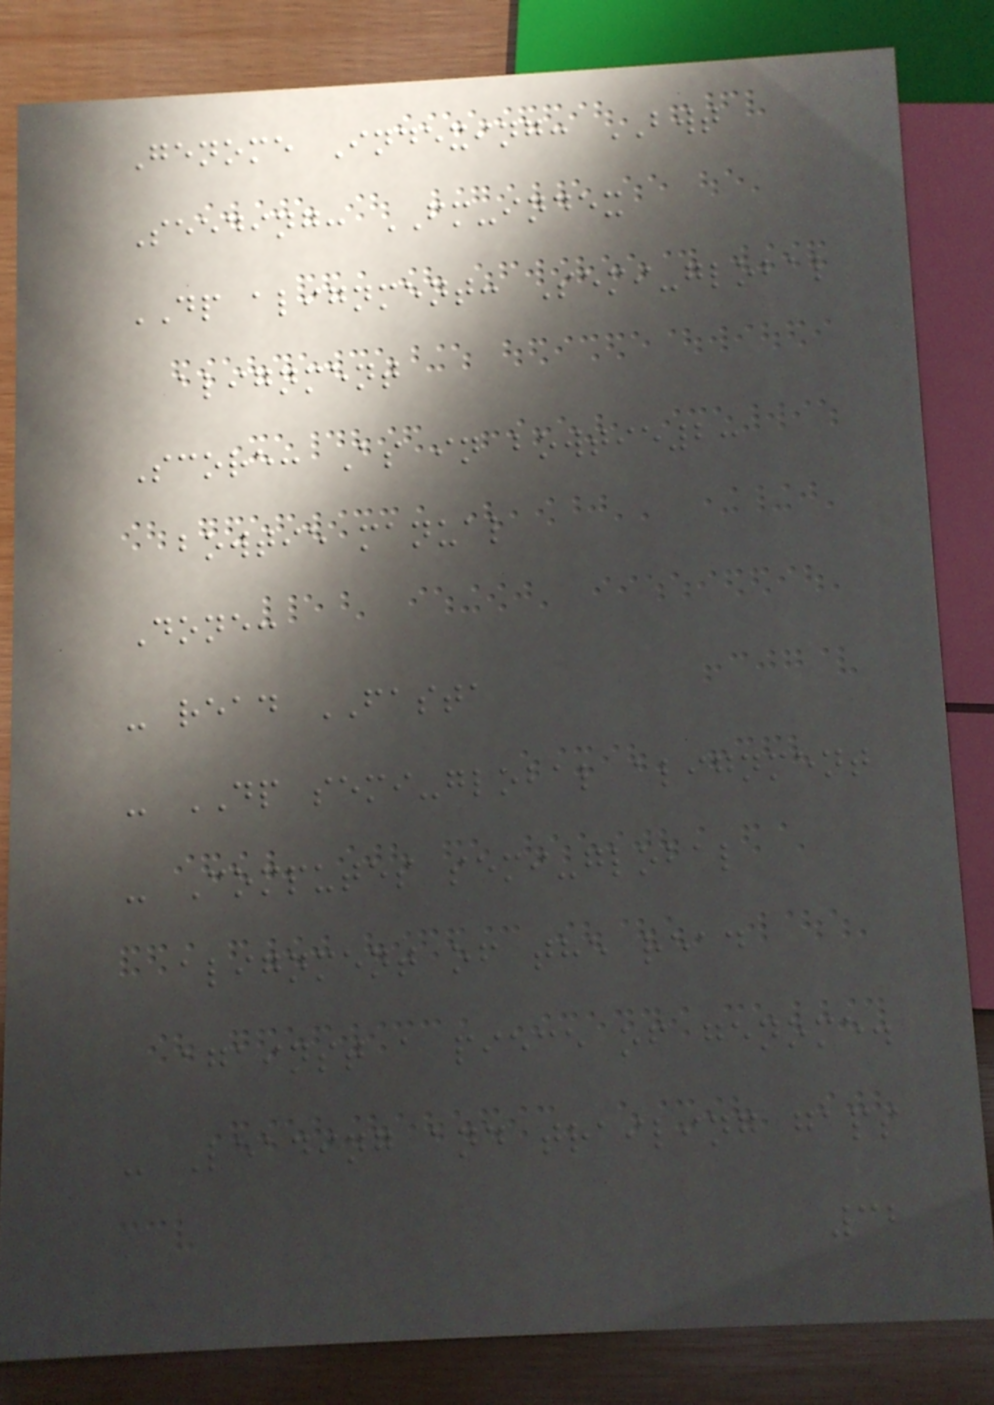Genome Indexing: BWT
Seeding: FM-index
DP alignment: Semi-global
alignment
Score: As in bowtie2:
bowtie manual
Done:
- read FASTA
- DP semi-global alignment
- Computes semi-global
alignment of the read
against a piece of genome.
- Leading and trailing gaps
32
